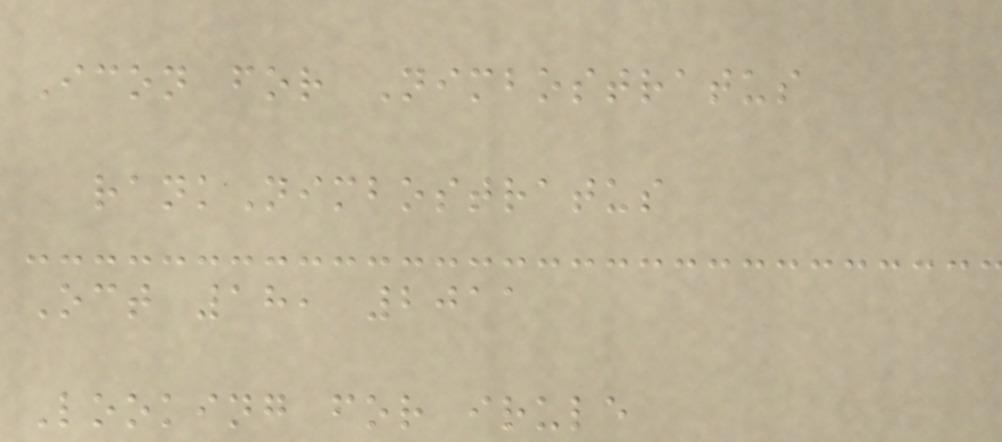Icon for Nimbostratus
rankNimbostratus
Oct 18, 2011
Looking for irule
